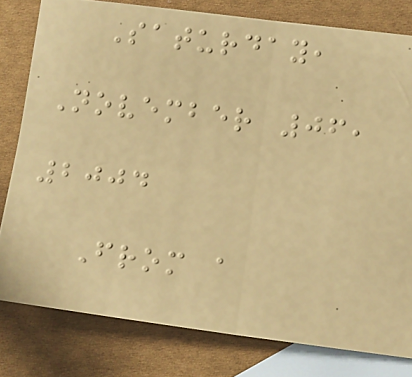Saturday,
November 06,
2004
From a
